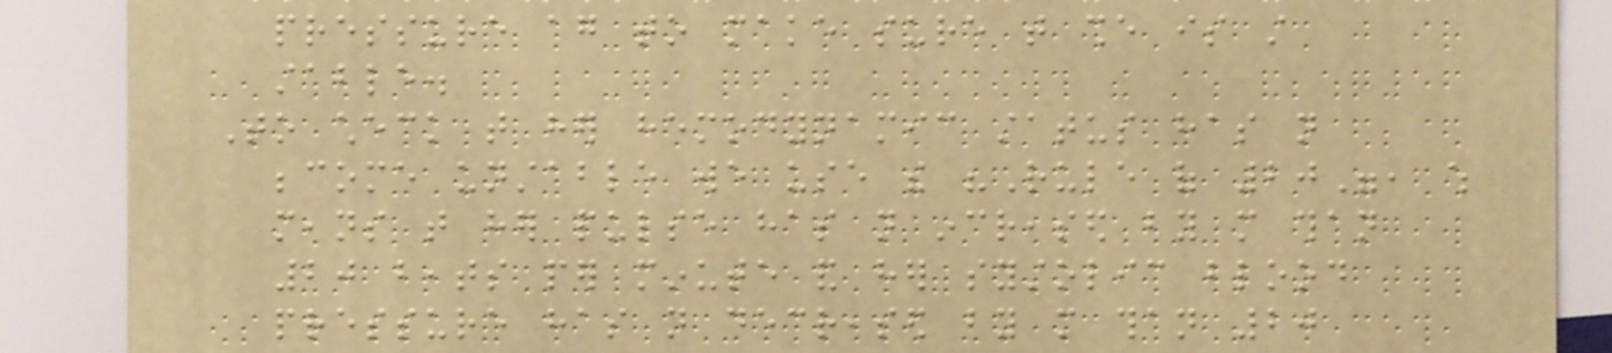pressure again to make sure that she is still
stable.
To check that her hemodynamic status has not
become unstable we use the "Rule of 20", which
means that her pulse has not increased by more than
20 beats per minute and her systolic blood
pressure has not decreased by more than 20
